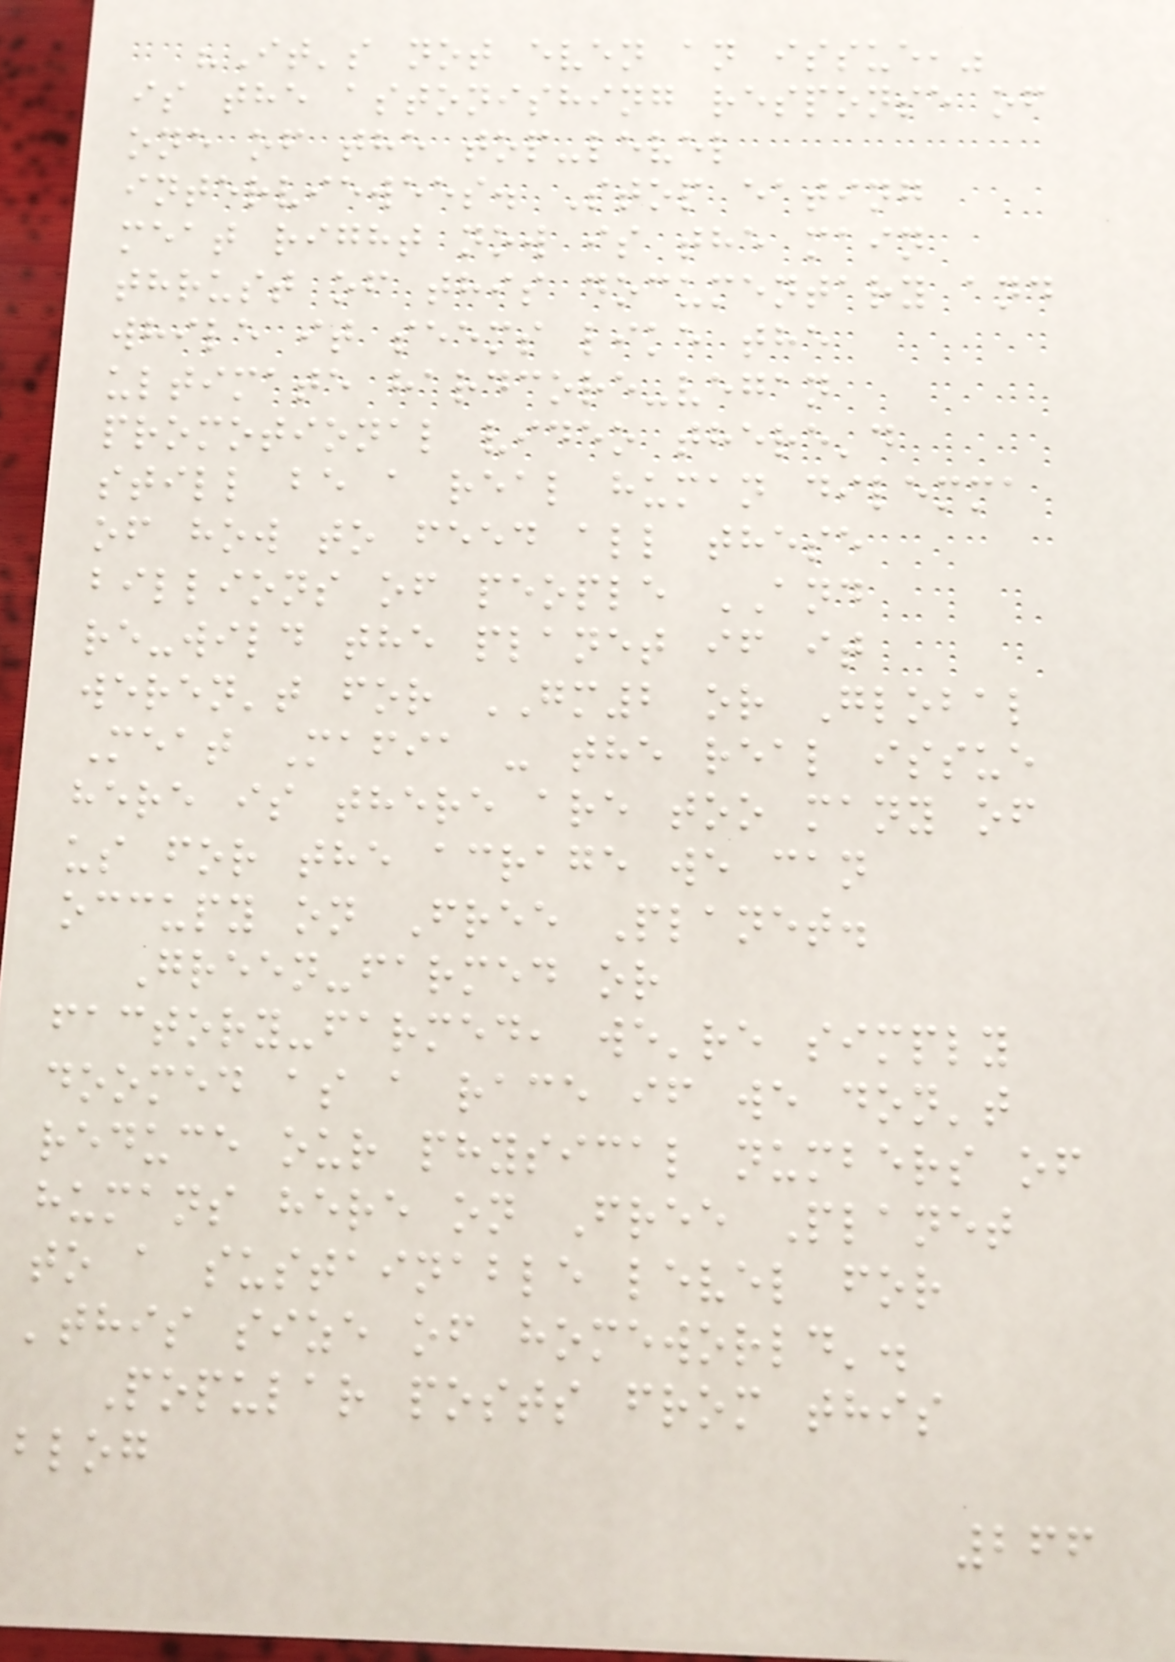"It's not even an issue,"
is the astonishing response of
one of the top-level
interviewees. Stop eating
meat right now is the main
thrust of this documentary and
while it seems like the
ultimate hardcore-vegan
promotional video there'd
still be a real human dilemma
of how to feed all these
billions of people AND
re-wild the planet if it
weren't for GM2 or Global
Meat Mafia - the real issue
here is there are too many of
us for the acrage we can
occupy on Free Planet.
Green-farmed or
factory-farmed, we're simply
doomed as a race if we don't
reduce our physical numbers of
humans here on Free Planet
to a sustainable level for
'this size of homeworld'.
Popular posts from this
blog
266
